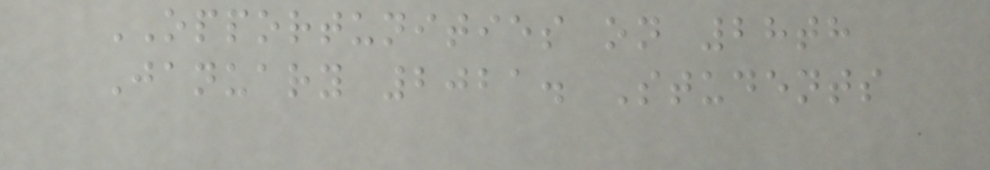OPPORTUNITIES on 28th
January 2021. Students
